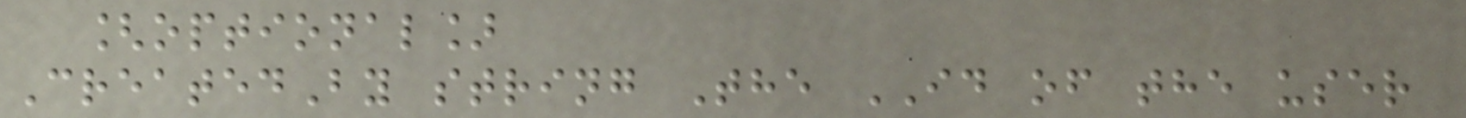[optional]
CreatedBy string The ID of the user
